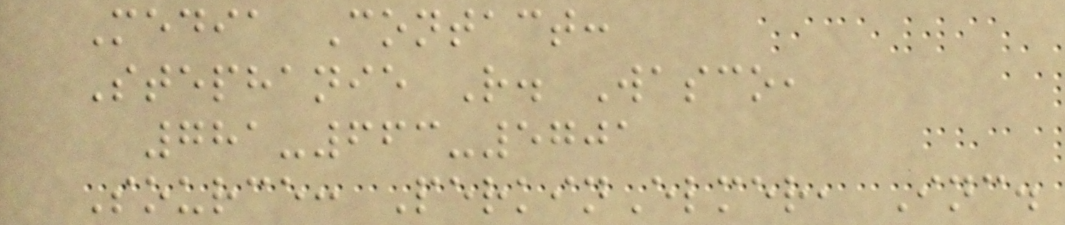Media Contact:
Stephanie R. Wasco,
781-663-5701
Source: PerkinElmer, Inc.
